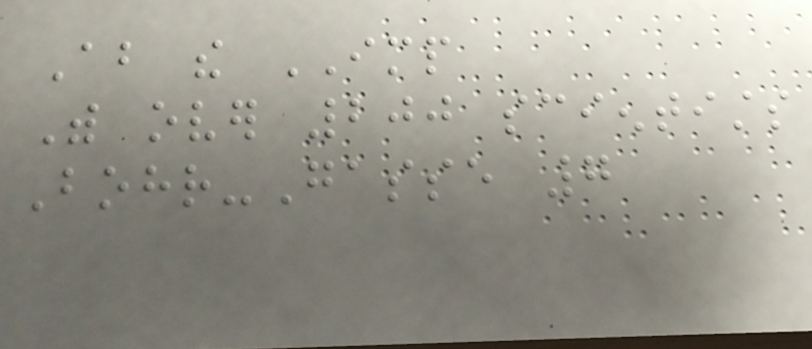About the IMP
With over 200 scientists
Bohr-Gasse 7
